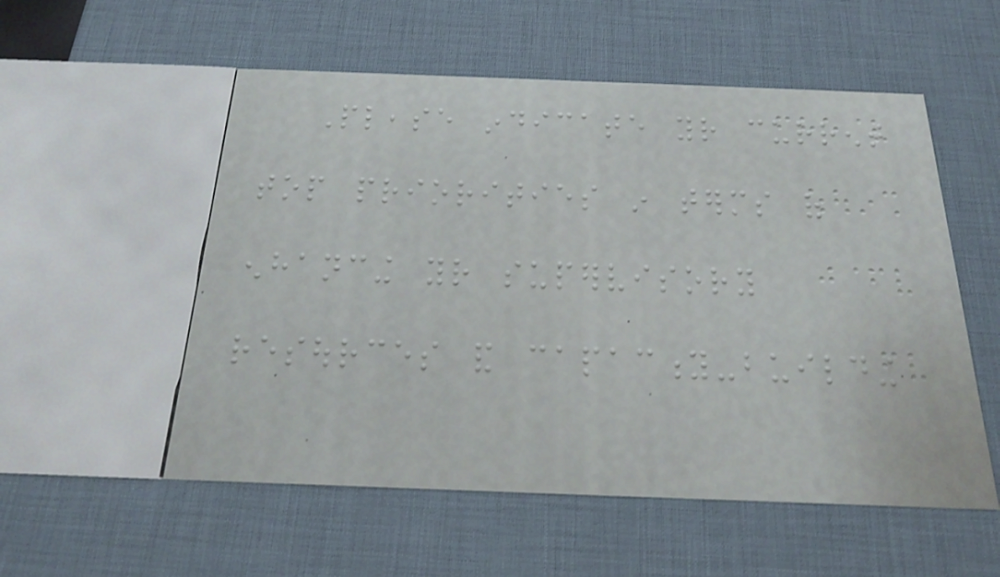Please indicate your current
top priorities in terms of
enhancing your supervisory
resources and capacity-building
